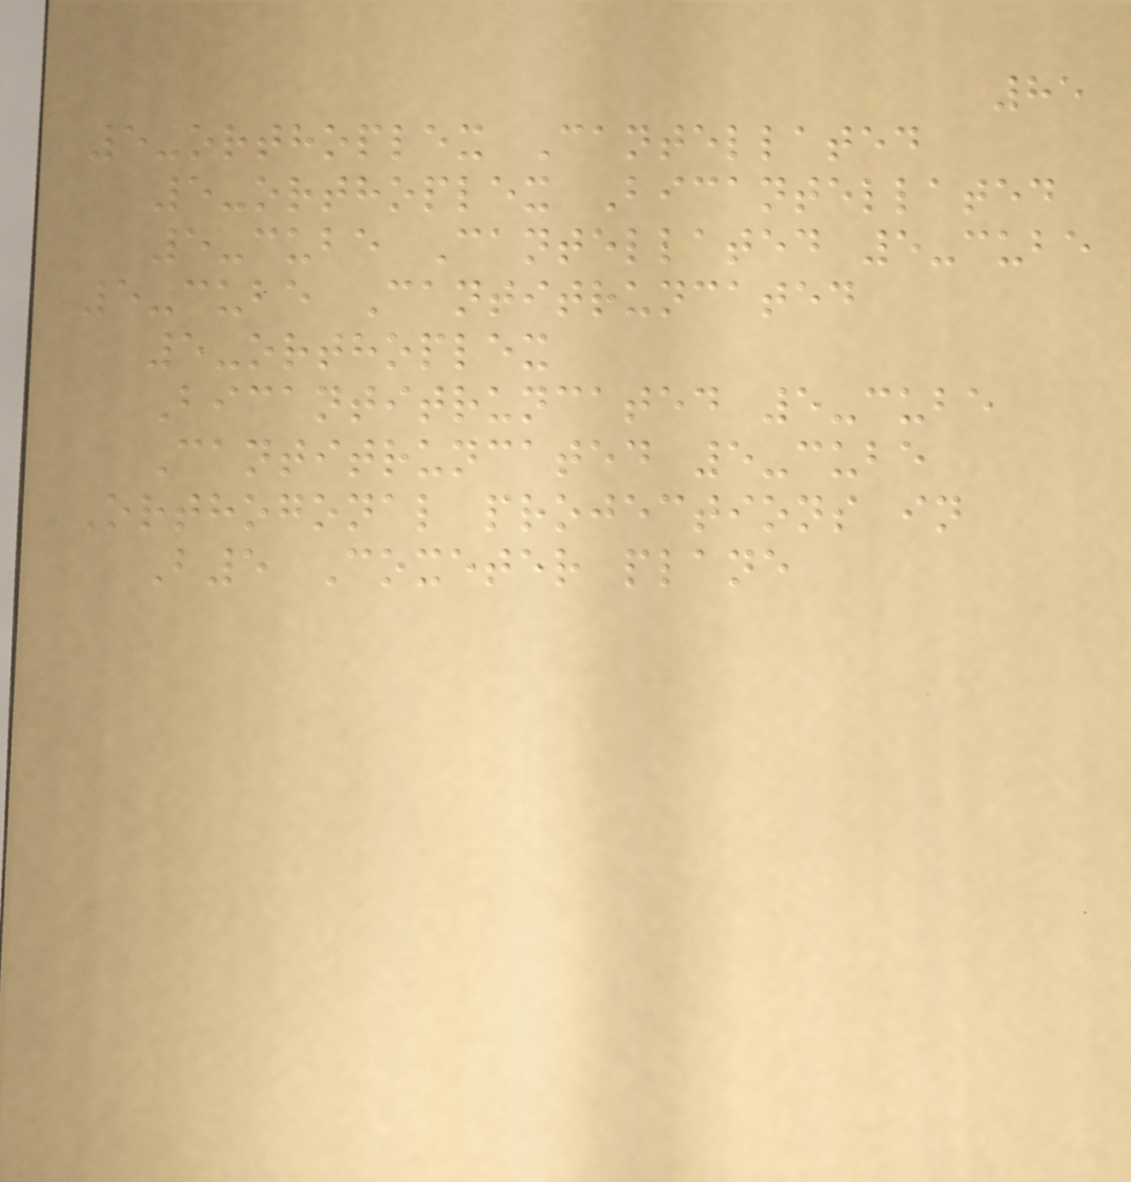85
5-orthoplex Cantellated
5-orthoplex Bicantellated
5-cube Cantellated 5-cube
5-cube Cantitruncated
5-orthoplex
Bicantitruncated 5-cube
Cantitruncated 5-cube
Orthogonal projections in
B5 Coxeter plane
